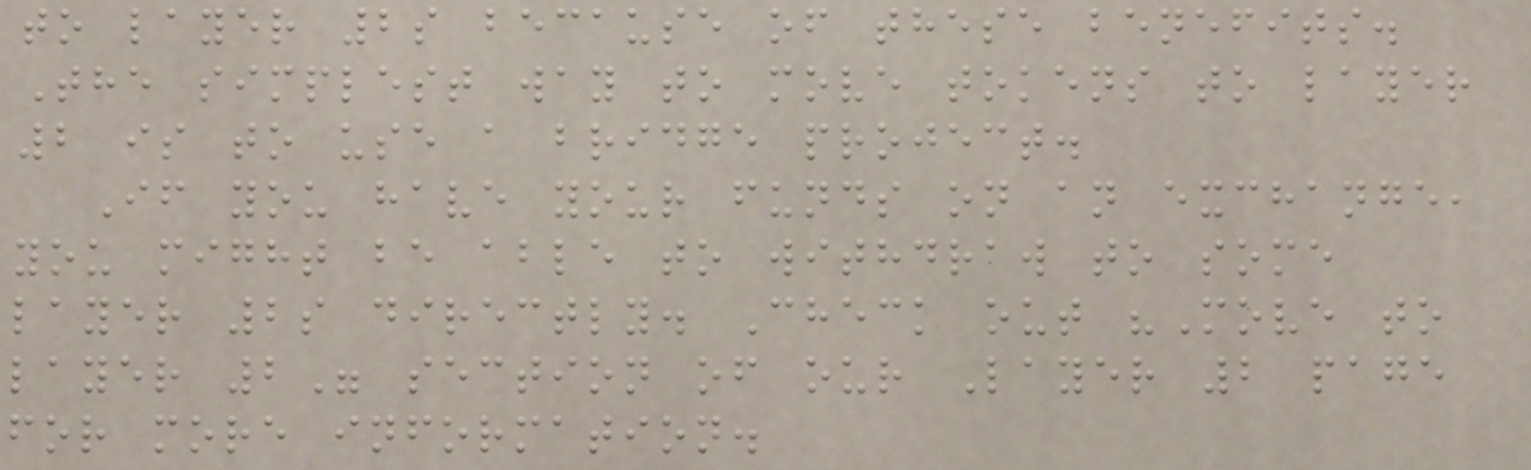to layer 2s because of these benefits.
The simplest way to move tokens to layer
2 is to use a bridge project.
If you have your funds on an exchange,
you might be able to withdraw to some
layer 2s directly. Check out "Move to
layer 2" section of our Layer 2 page
for more information.
